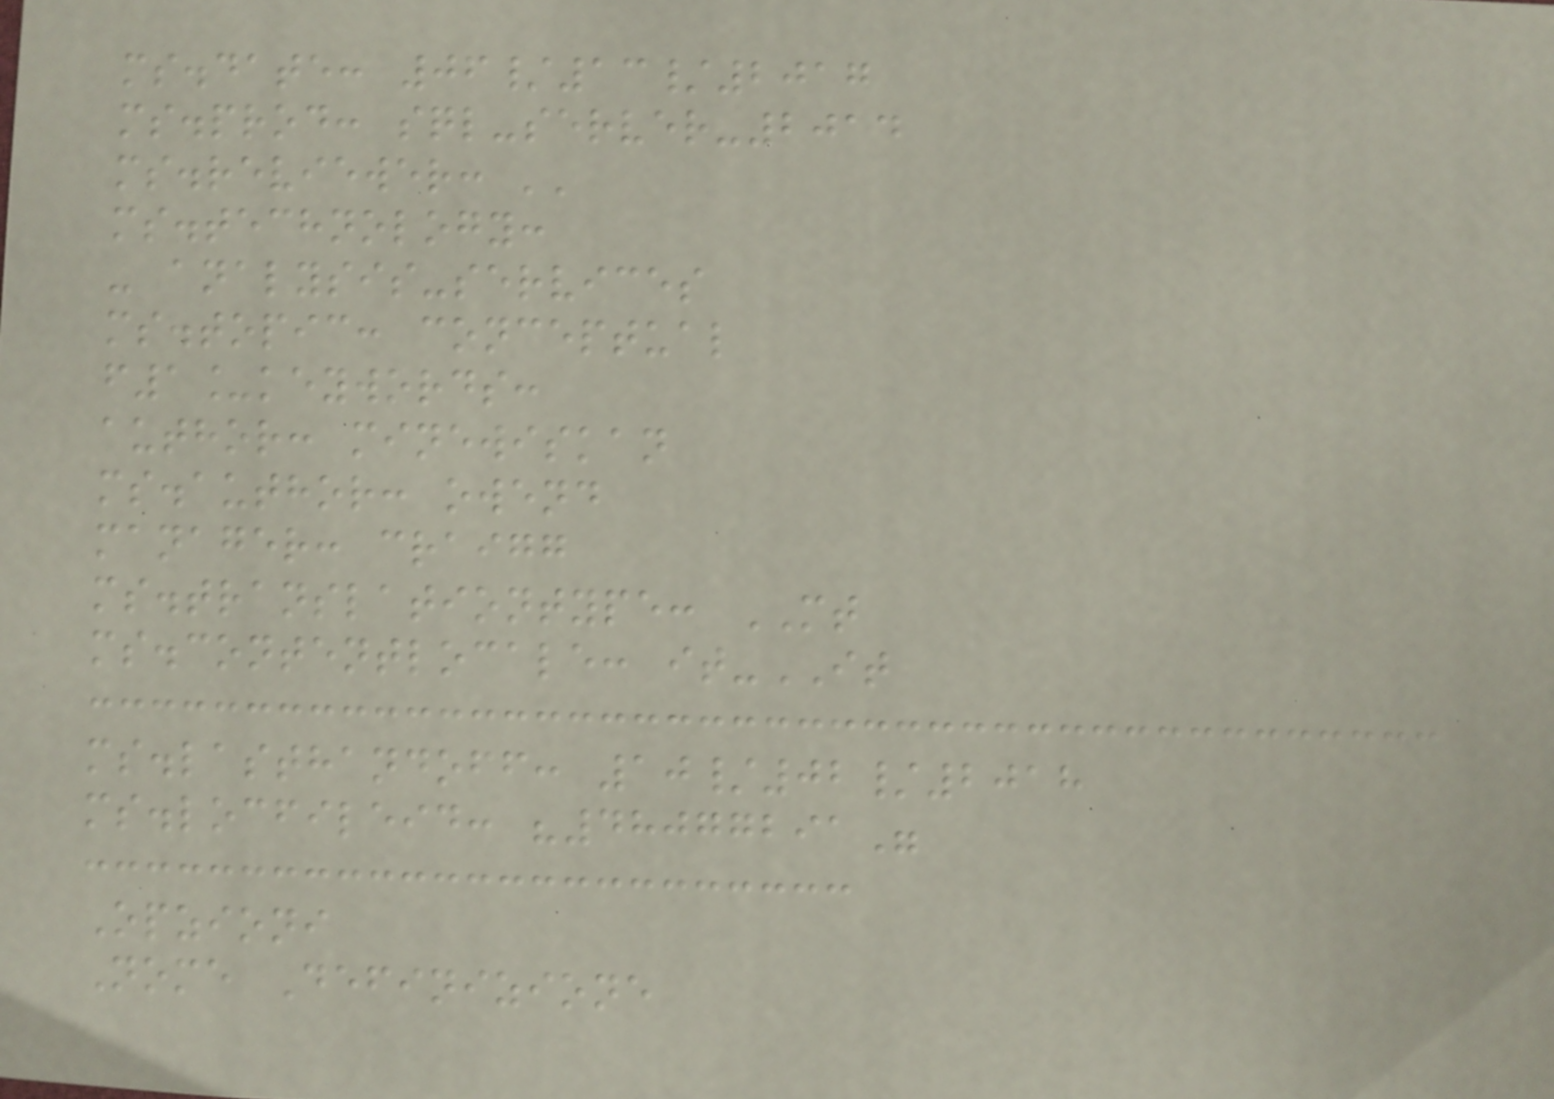ms.date: 06/13/2017
ms.prod: sql-server-2014
ms.reviewer: ''
ms.technology:
- analysis-services
ms.topic: conceptual
f1_keywords:
author: minewiskan
ms.author: owend
manager: craigg
ms.translationtype: MT
ms.contentlocale: it-IT
ms.lasthandoff: 10/02/2018
ms.locfileid: "48077291"
Opzioni
Nome Definizione
